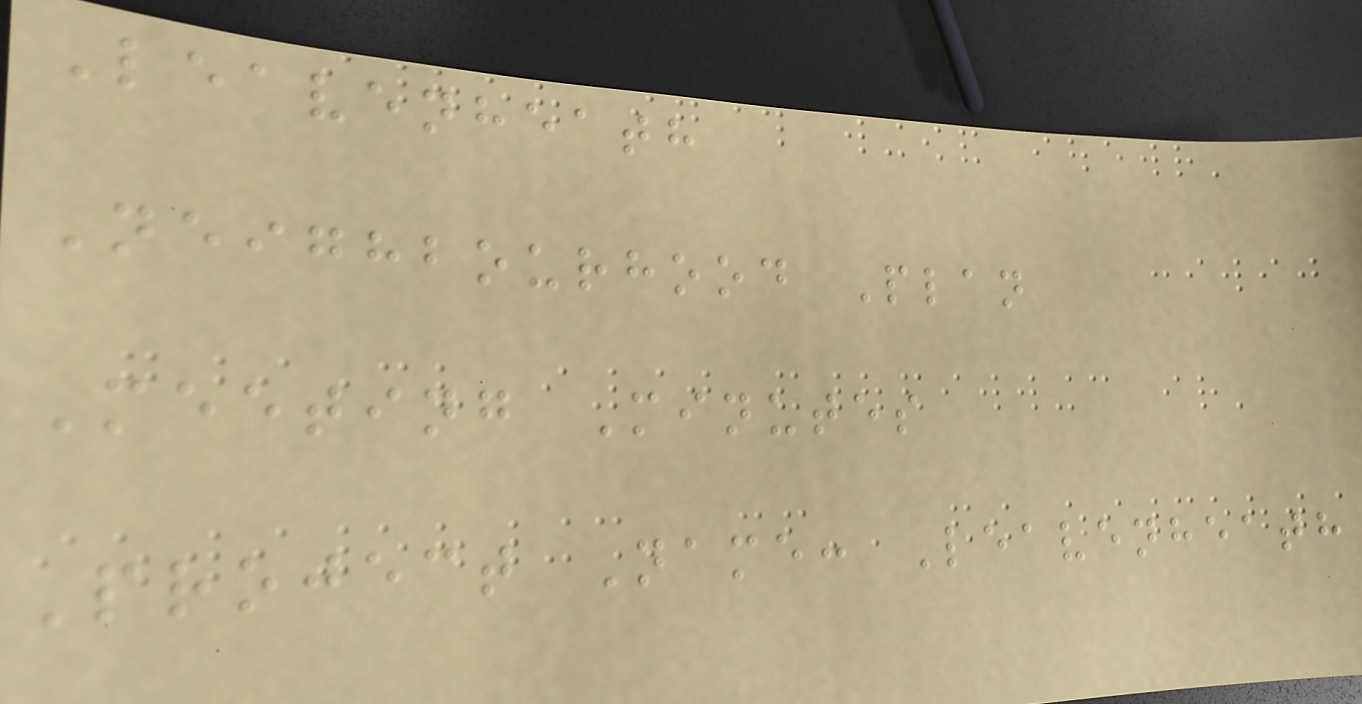Leavenheath
Neighbourhood Plan
Meeting Minutes
Project Name: Leavenheath
